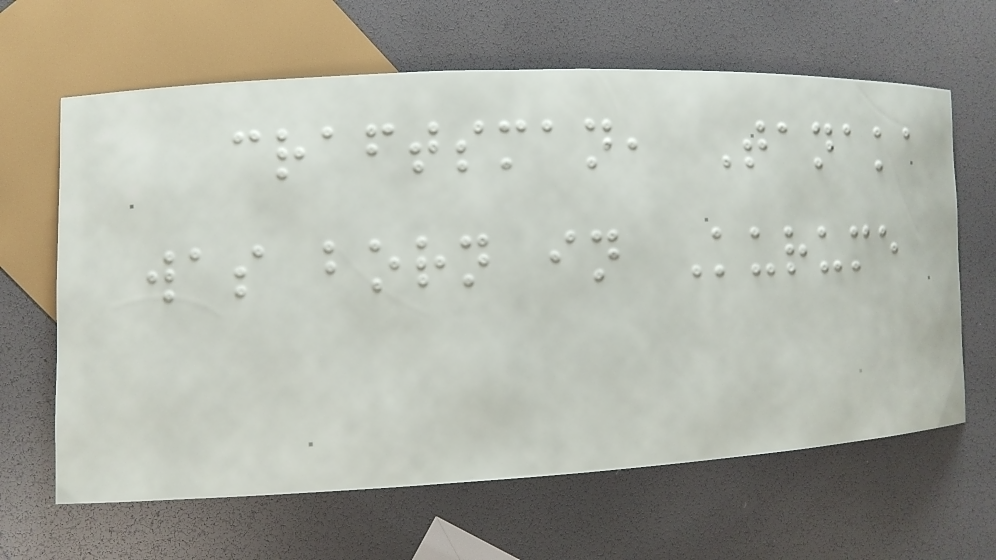craftsman, Tanaka
was born in Kurume
